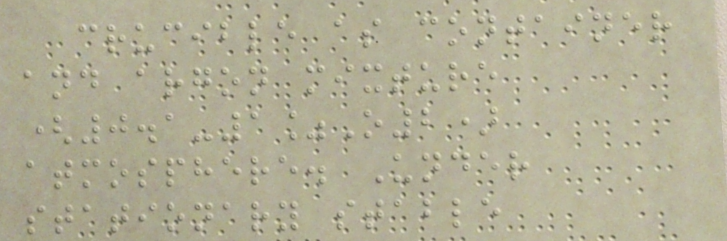crucible as container
and argon mixture
(0.1-1%O2)
atmosphere. Under
stationary stable
